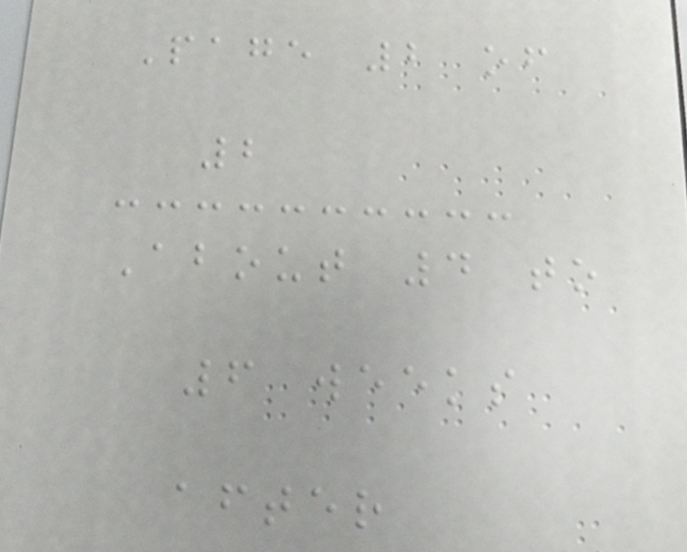Page 2 of
2
About 4 to
6 weeks
after
